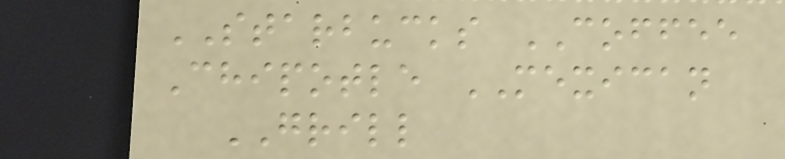STARBUCKS COFFEE
Chipotle MEXICAN
GRILL
